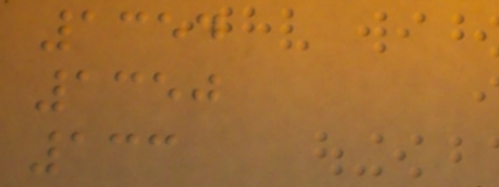1354
1350
133
